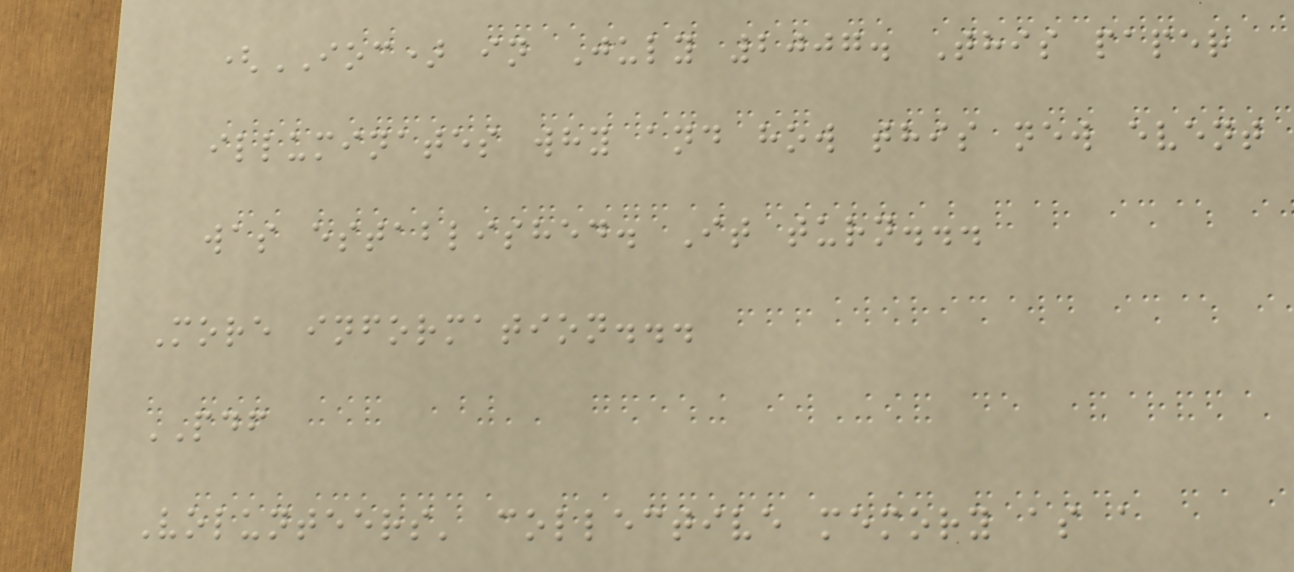(IOC) in July 2007. This paper
illuminates why and how this new event
was established. It turn...
More information...
PDF
Volunteers' collective memory as a
